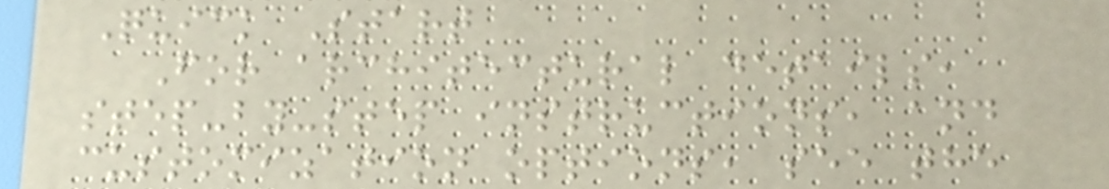Quick Start
For architectural details,
step-by-step instructions, and
customization options, see the
